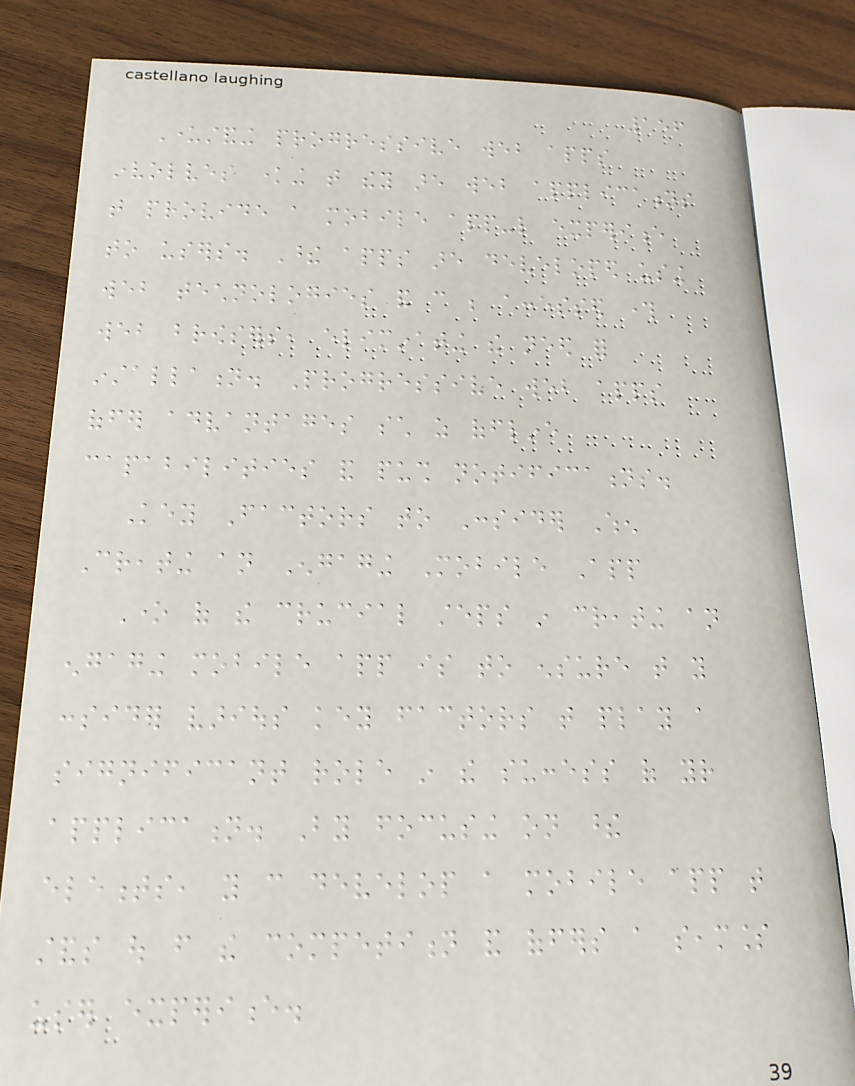156
Understanding progressive web apps
involves knowing that they are web applications
that provide a mobile app-like experience
to users. These apps are developed using
web technologies and can be accessed through
web browsers, eliminating the need for
installation. Progressive web apps
offer advantages such as offline
capabilities and push notifications.
Key Factors to Consider When
Creating an Engaging Mobile App
One of the crucial steps in creating an
engaging mobile app is to ensure that you
consider various key factors that play a
significant role in the success of your
application. By focusing on these
elements, you can develop a mobile app that
stands out from the competition and offers a seamless
user experience.
